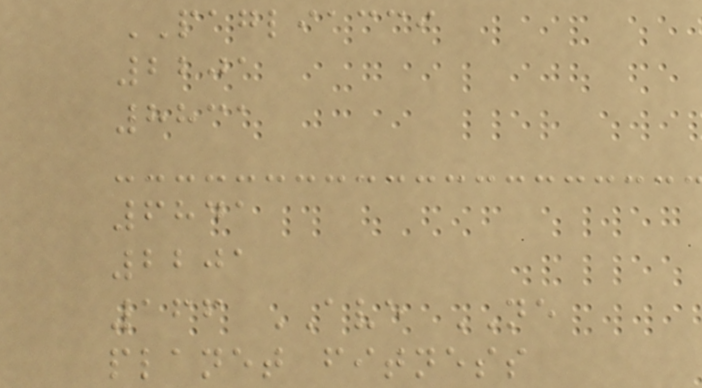PAGLIACCI
2201
8831
6841
2201
166 AVE NE
planet fitness
